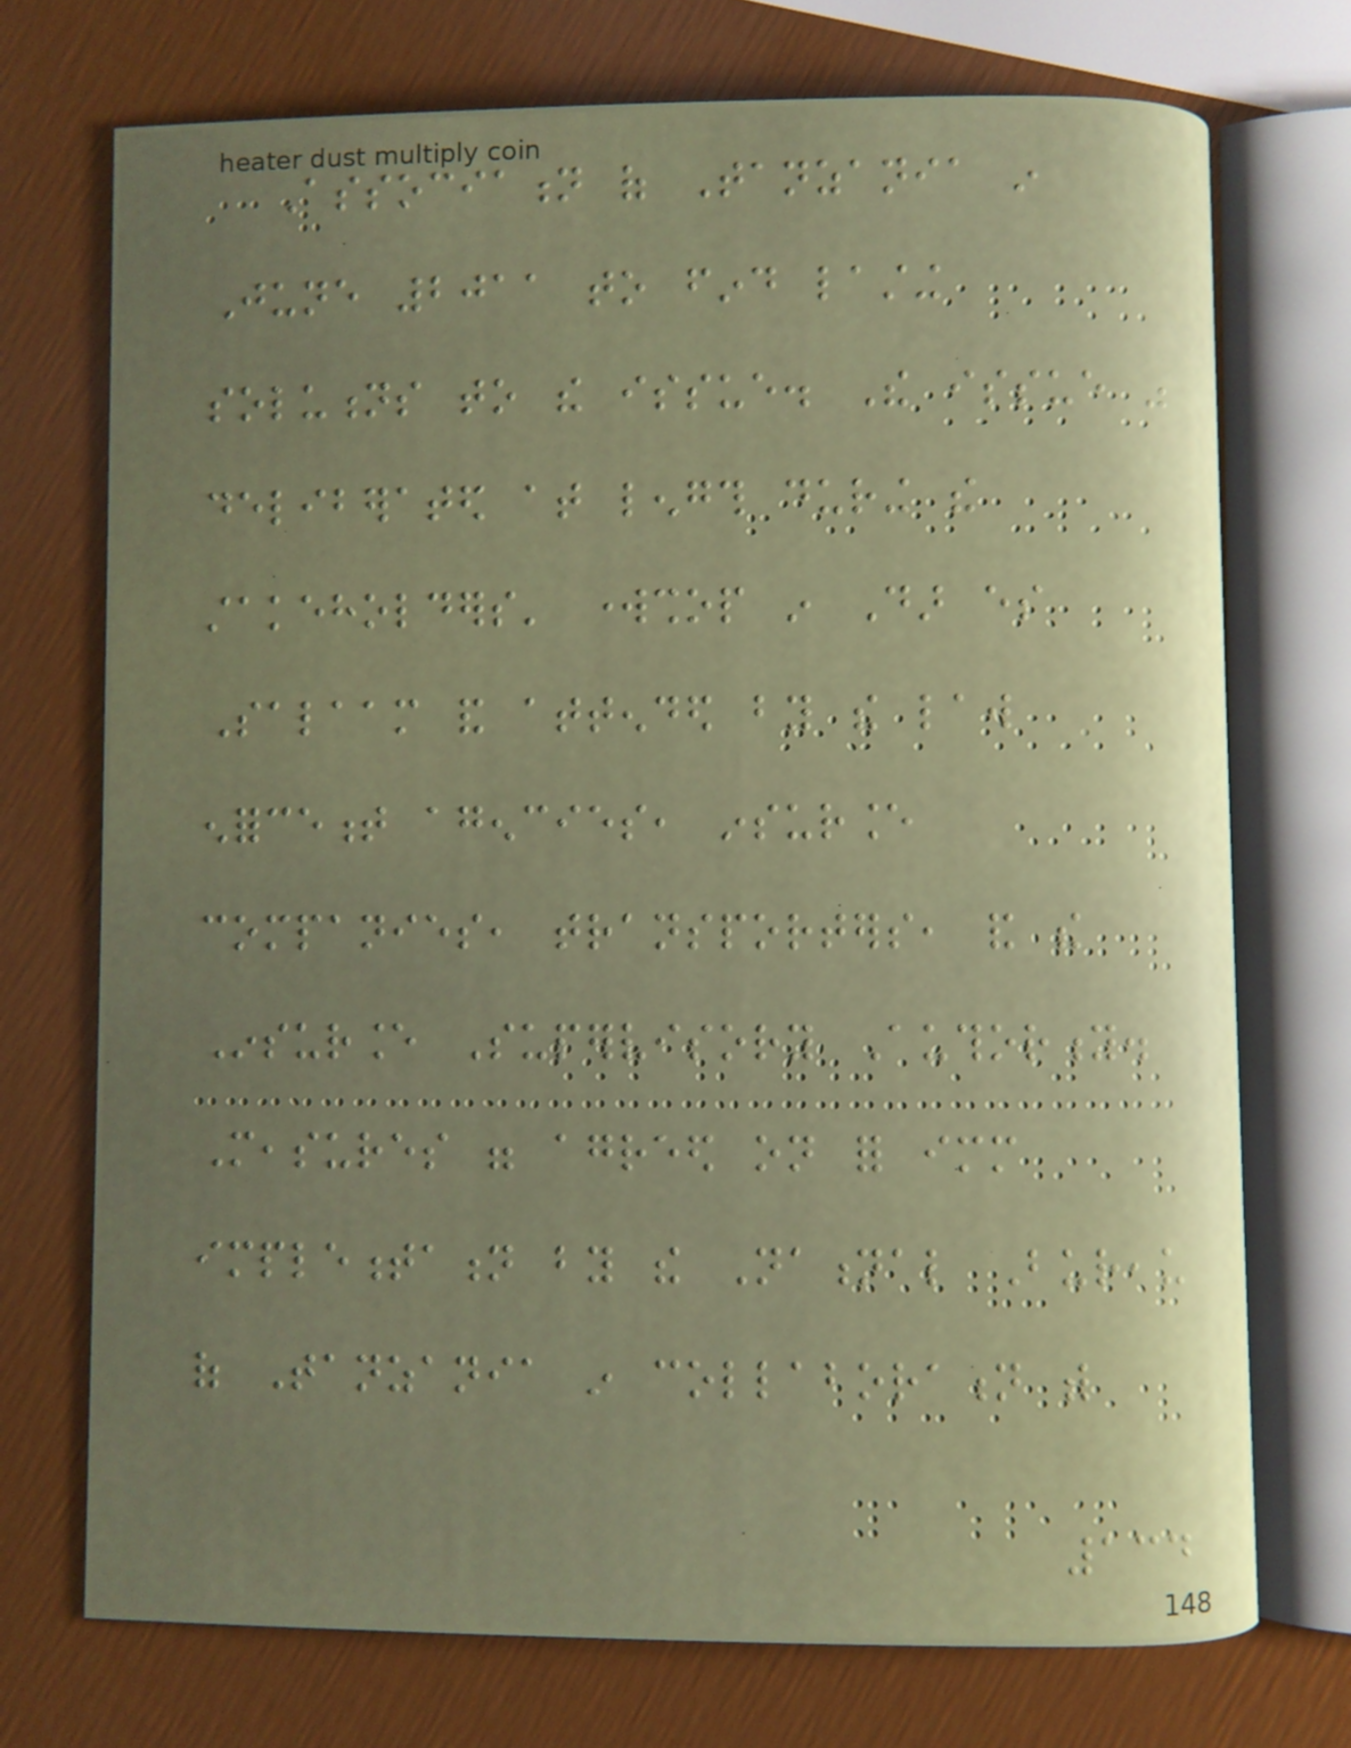Association of Tanzania in
June 2011 to find lasting
solutions to the issue. The issue was
deliberated at length during the
stakeholders' workshop in Dar es
Salaam and attended by the law
enforcement agencies, insurance
companies, transporters, and the
Insurance Supervisory Authority.
Measures were agreed on for immediate
implementation by the National Bureau
of Tanzania in collaboration with
134
